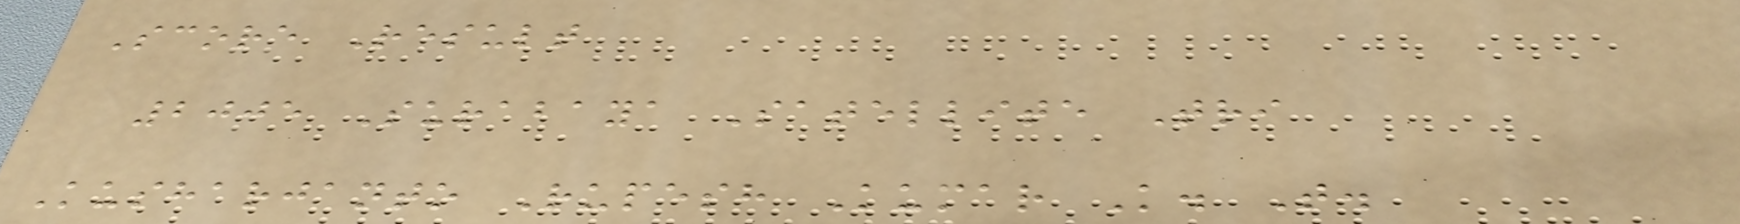Score Result
2005 Surabaya Satellite Tri
Kusharjanto Rupesh Kumar K. T.
